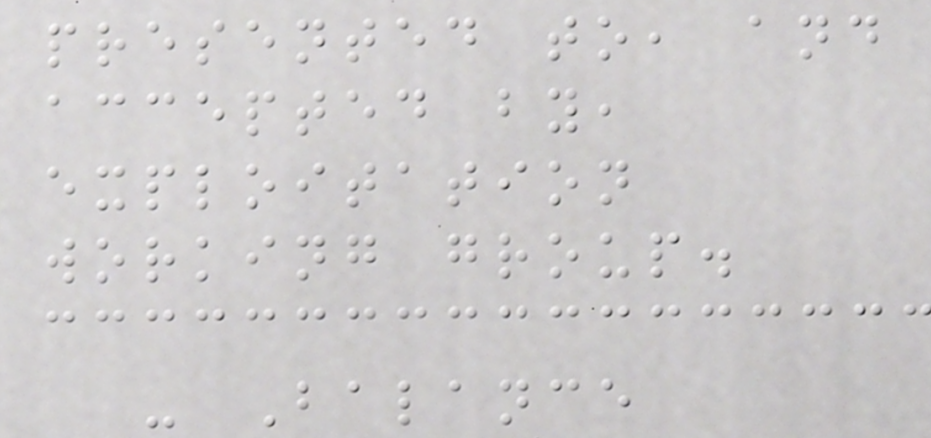presented to, and
accepted by,
exploitation
working group.
- Balance
